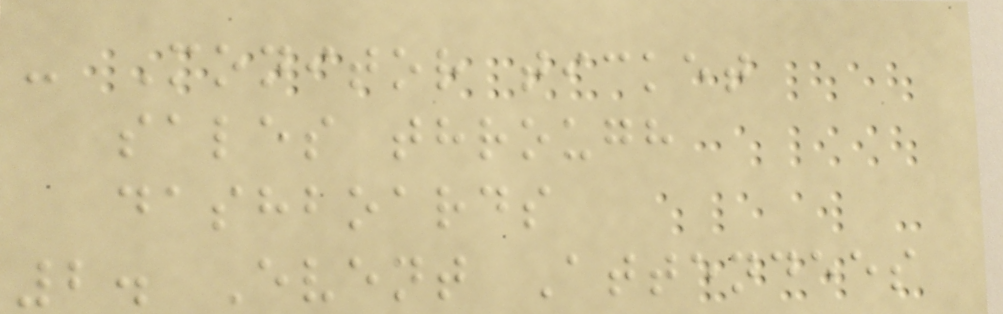- Monitor ticket
sales through
dashboards
2. Event Attendees
